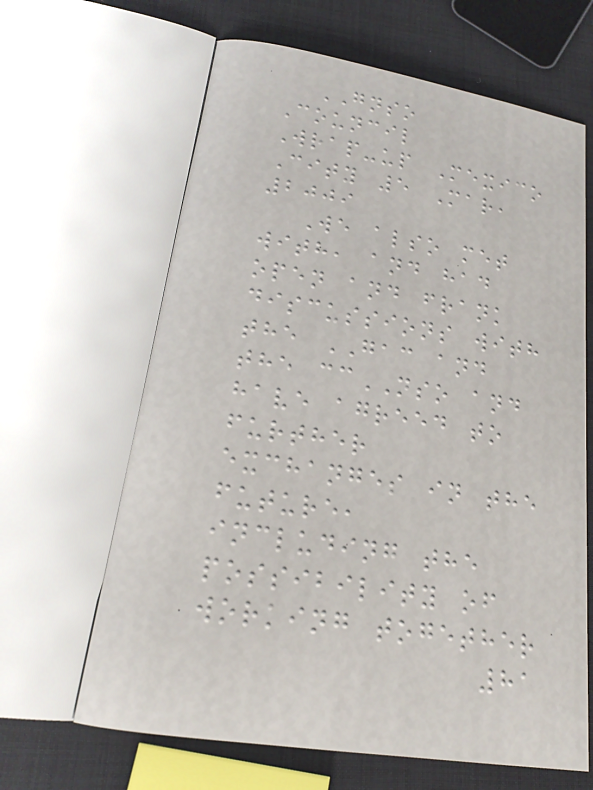GNSO
Council
Wrap-up Mexico
City 5 Mar,
2009
We also met
with, and had
open and frank
discussions with
the GAC and
the ccNSO and
have agreed to
further
exchanges in the
future,
including the
possibility of
working together
81
